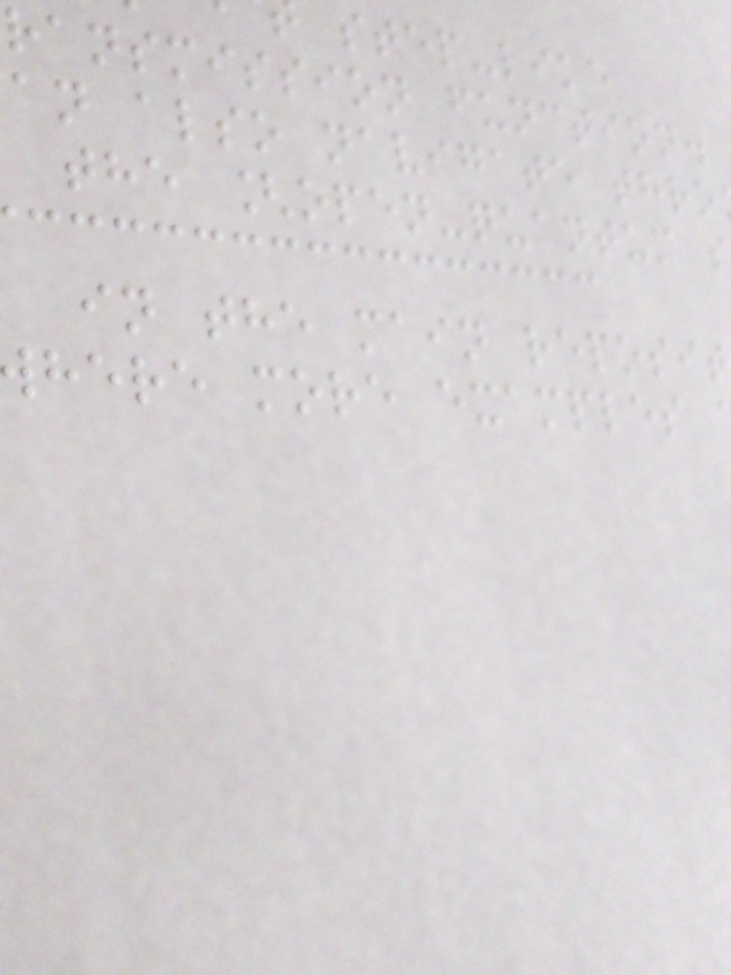step-like
ransmission function.
an also navigate thro
the [open-quantum
in the main reposi
here more examples
